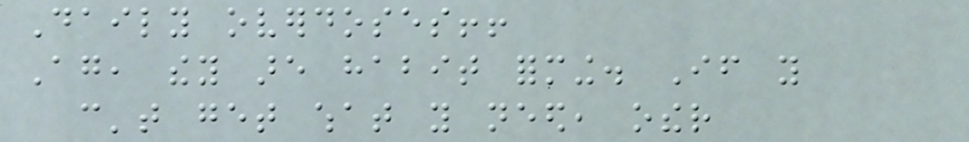Daily overdoses!!
Again, they are habit forming. If you
can't get what you need, other
